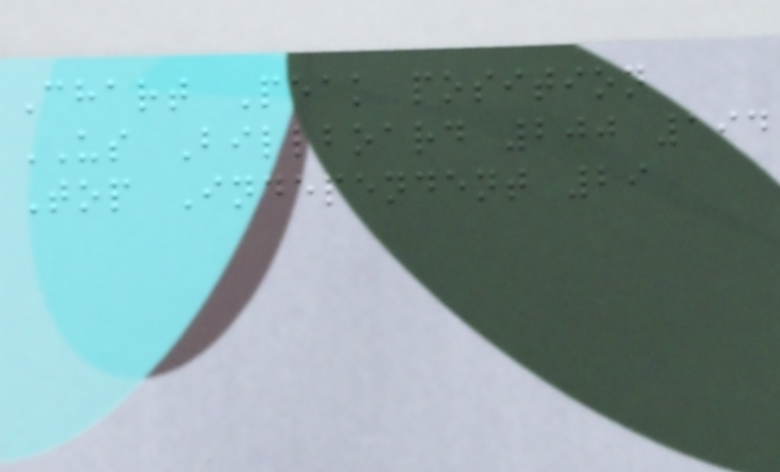Chart Peak position
US Billboard 200 194
Top Independent 29
